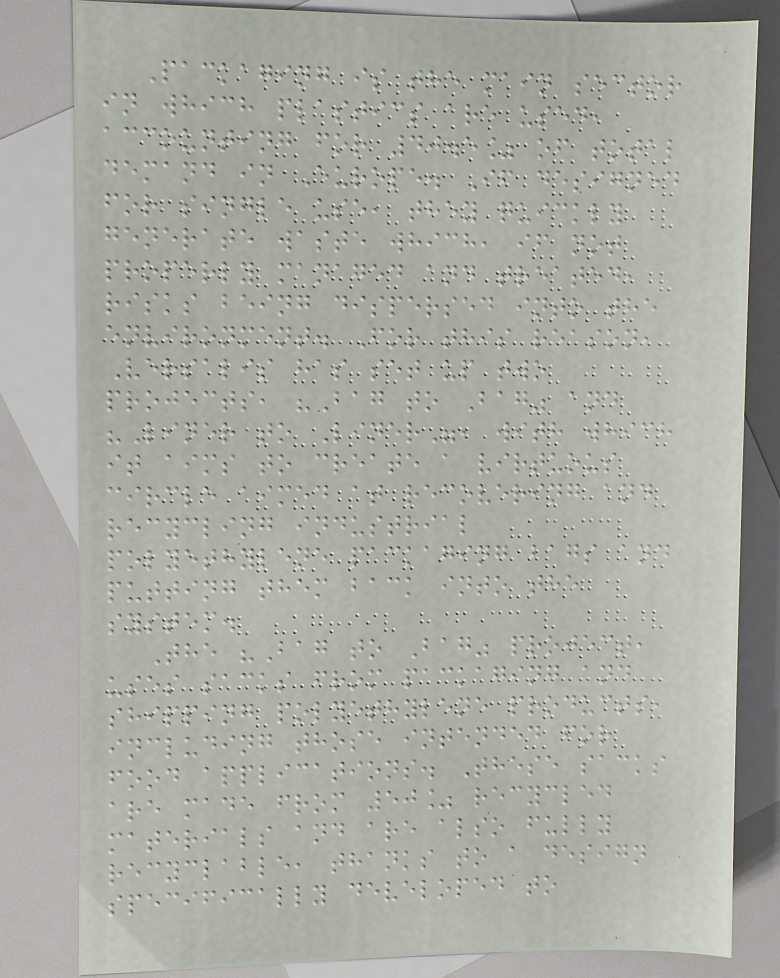Packaging is the main sector
in which plastics are used,
accounting for 40.5% of total
demand in Europe. If designed
for single use, they quickly
generate waste which, if not
properly managed and treated,
risks being dispersed into the
environment. For this reason,
Versalis has set up two
projects, "Bag to Bag" and
"Liner to Liner", with which
it aims to create a virtuous
circle aimed at recovering and
recycling industrial
polyethylene packaging bags and
putting them back into the
system.
The "Bag to Bag" project,
uses sacks from packaging and
shipping polyethylene products,
including those intended for
food applications. These sacks
are made from 50% recycled
materials and are also fully
recyclable, thanks to a design
specifically developed to
